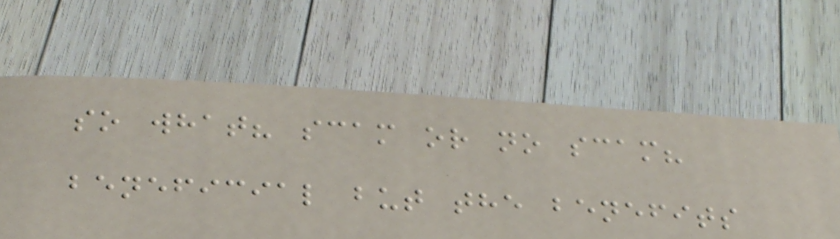so what? scam or no scam?
beneficial but the benefits
